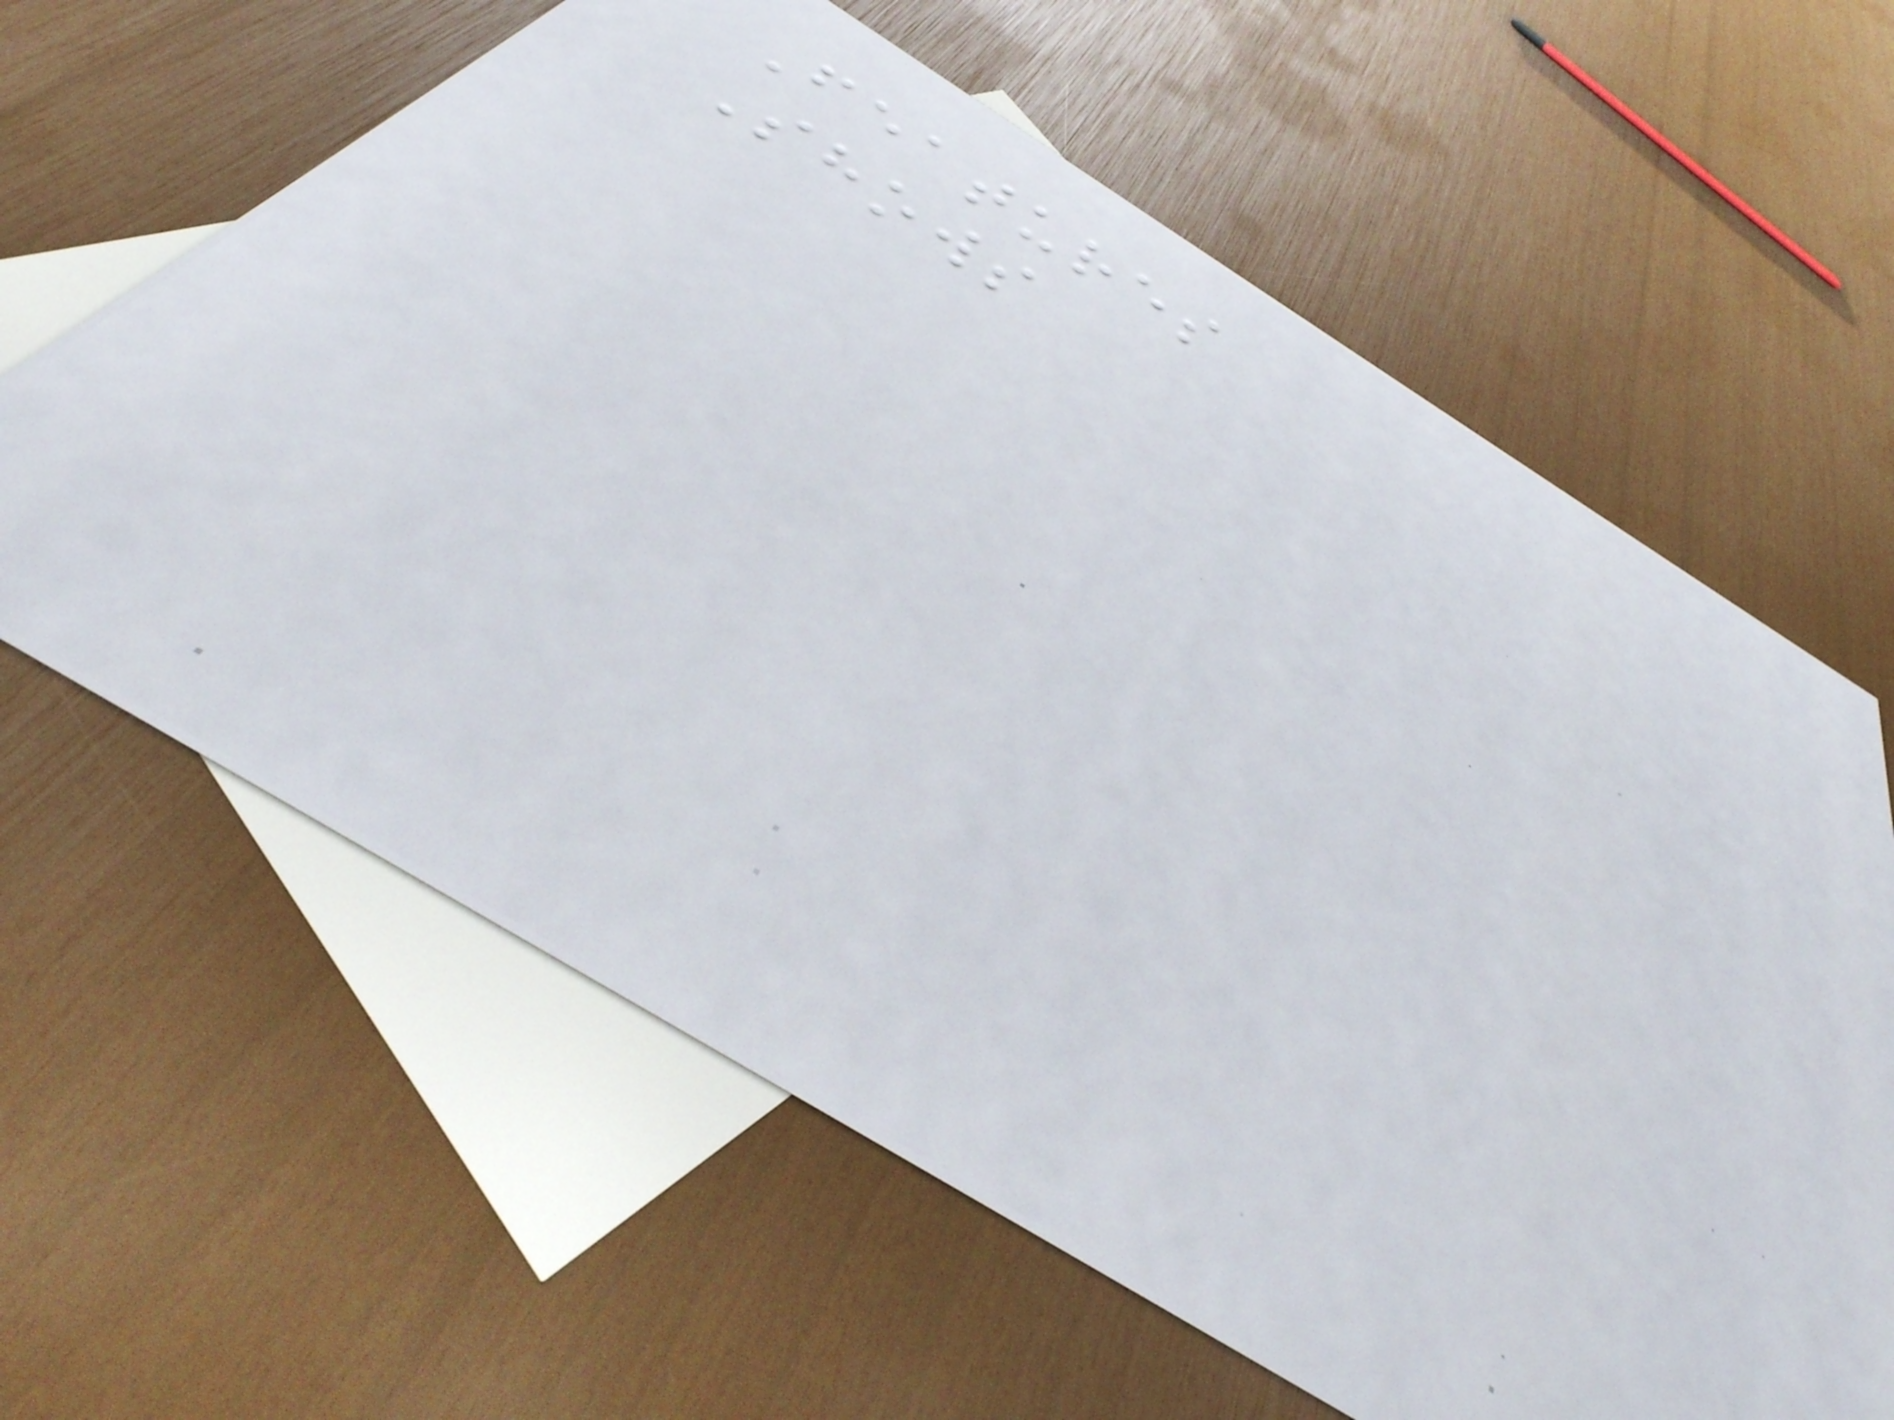Features
Shows
